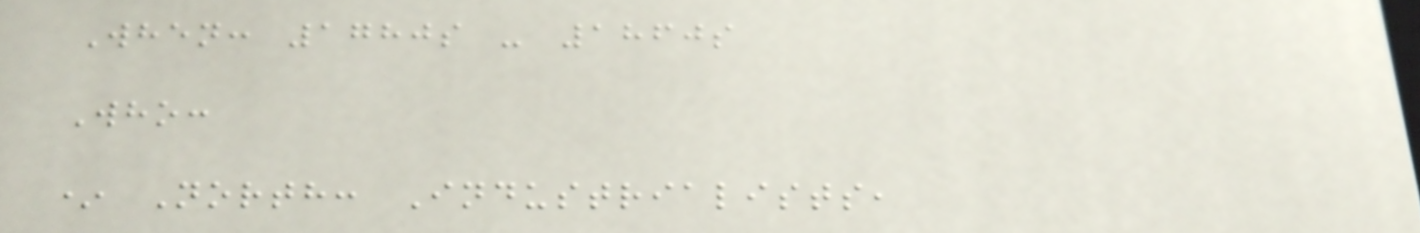When: 1780s - 1860s
Who:
* North: Industrialists,
